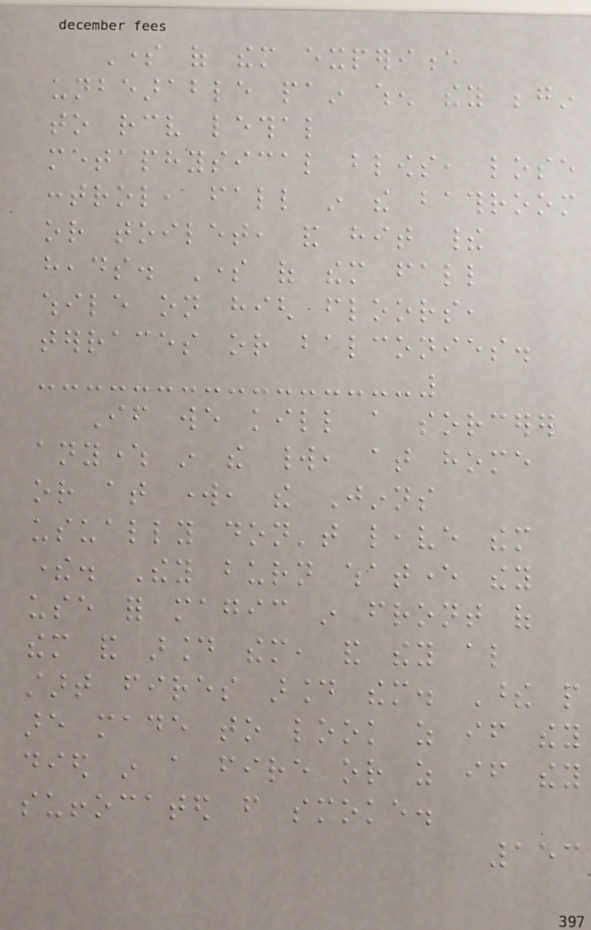Some of them experience
unbearable pain when they begin
to receive lethal
metaphysical blows, lose
control, fall in the bathroom
or toilet, and hit their
heads. Some of them fall
while on high floors,
terraces or balconies.
If we kill a sorcerer
anywhere in the world, at home
or at work, the Jinns
usually don't leave them
there. They burn whatever they
use for magic in front of
them and around them, and they also
start fires around them. These people
are made to look as if they
died in a fire or as if they
suffocated from smoke.
153
